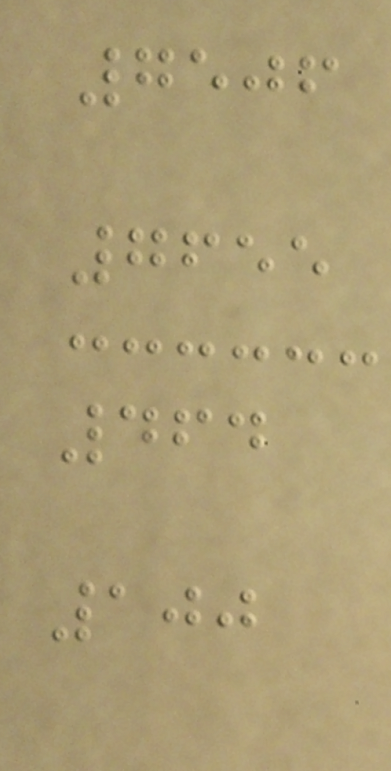7506
7655
464
100
